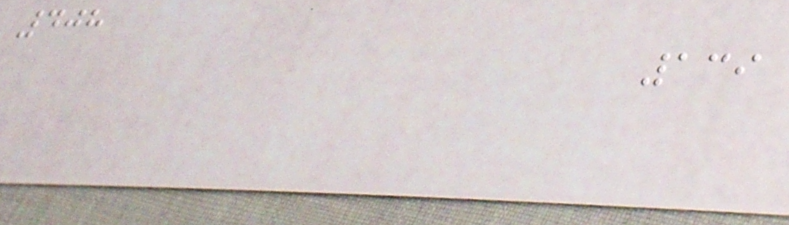408
139
